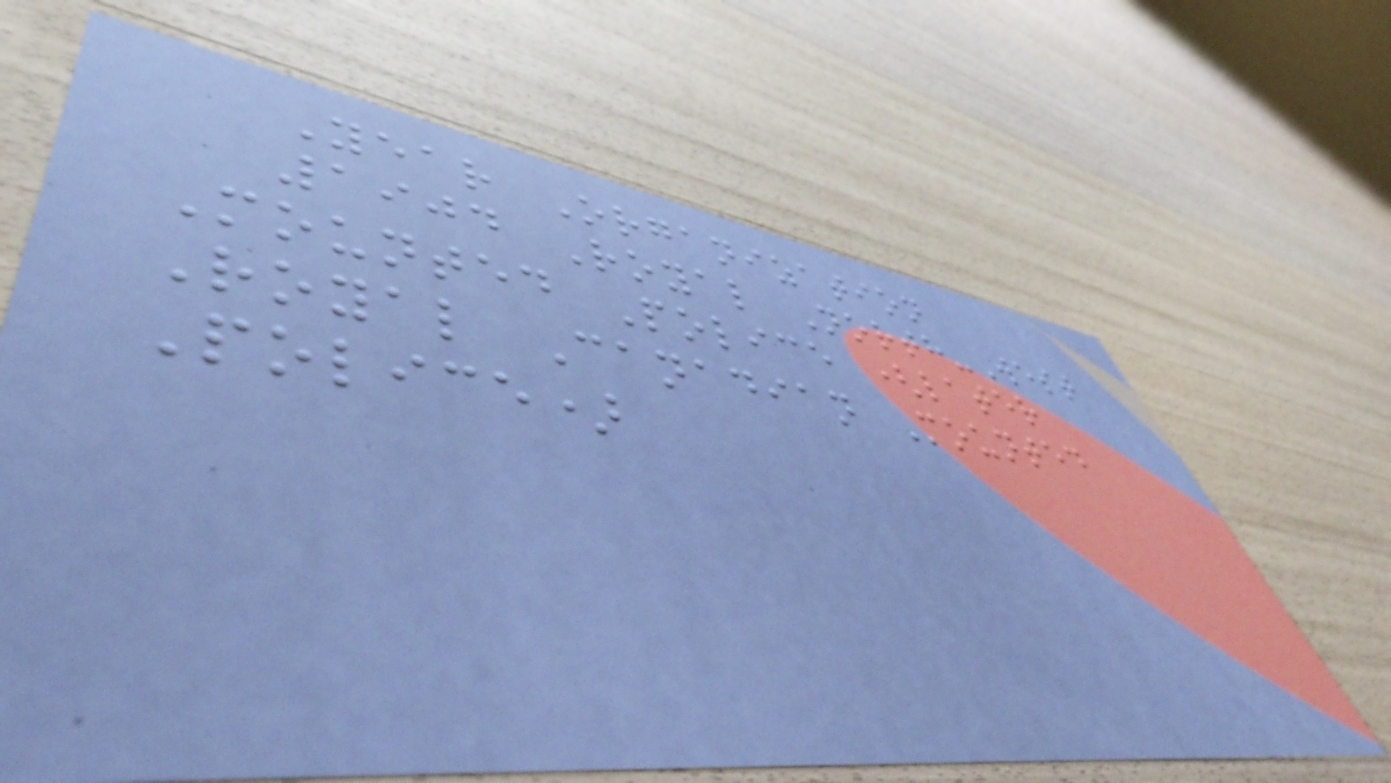Year Organization
1904 Royal North-West
Mounted Police (later
Royal Canadian Mounted
Police)
